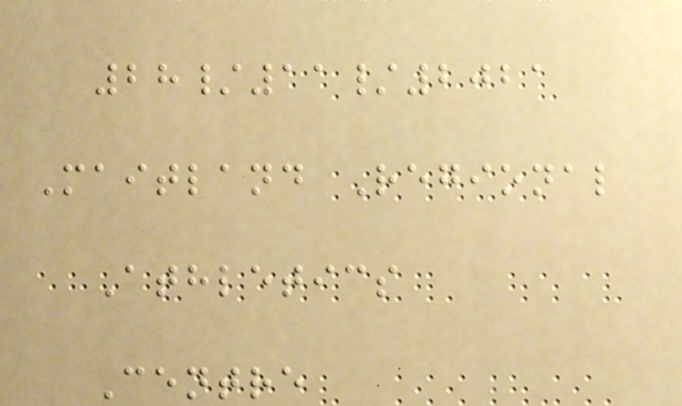28/11/2021
Maitland Regional
Athletics
Centre
